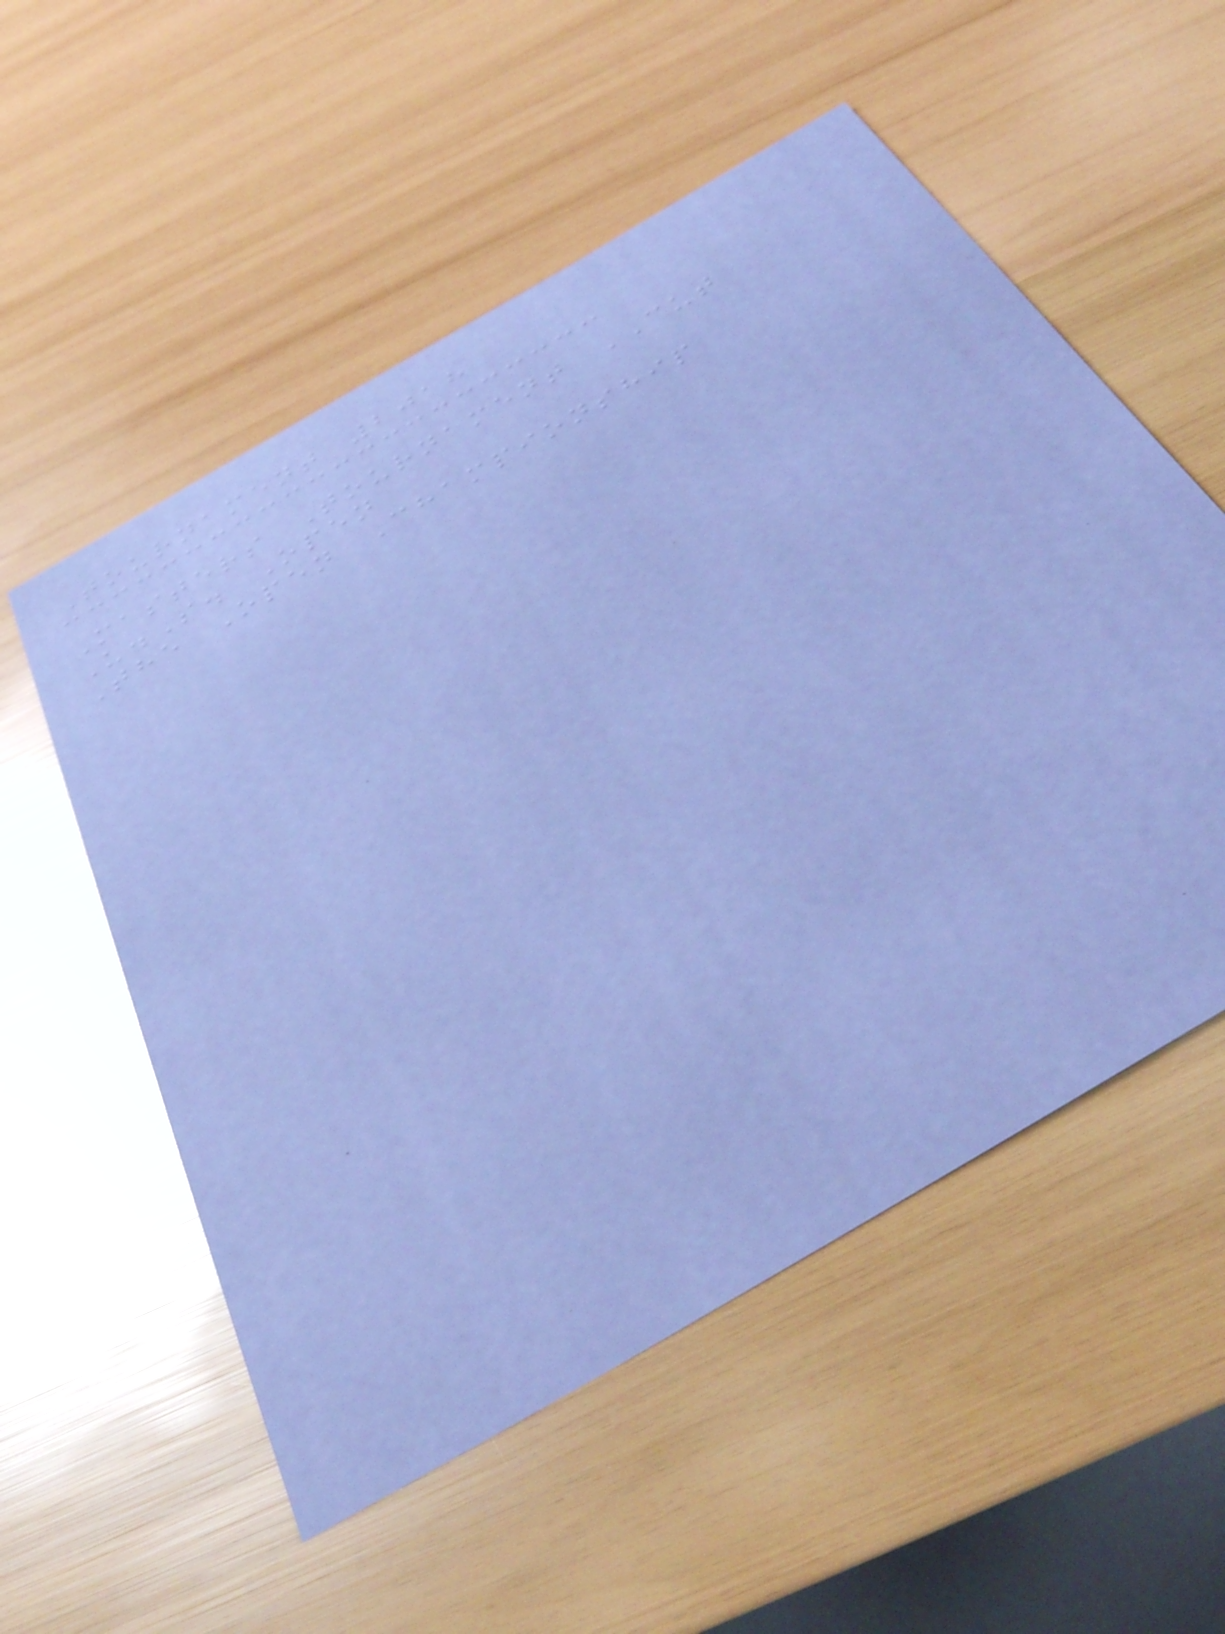Tournament 2018
Masters Tournament CUT
U.S. Open
The Open Championship
